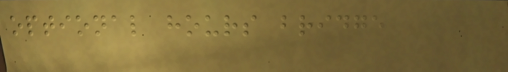optional hours bridge
